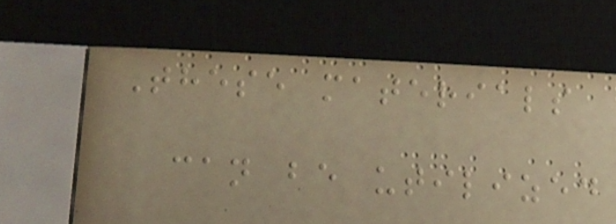These materials
can be utilized
